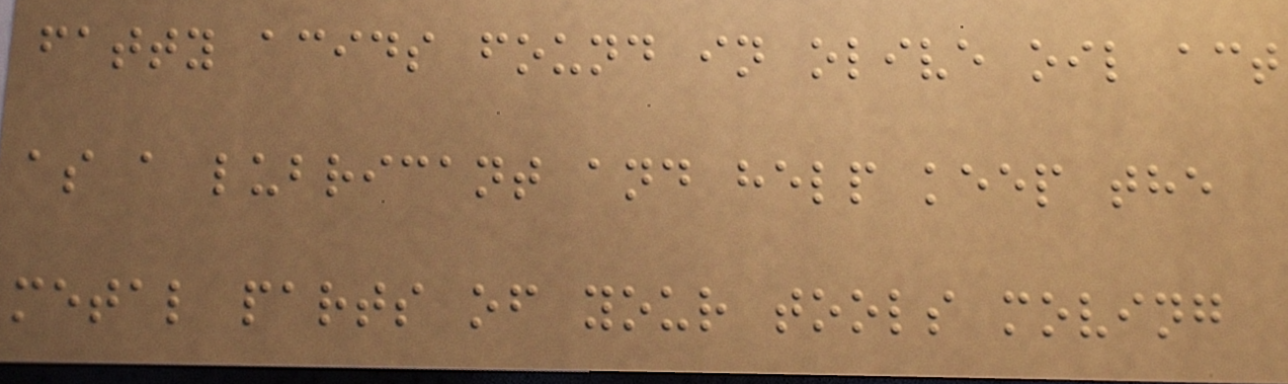fatty acids found in olive oil act
as a lubricant and help keep the
metal parts of your tools moving
